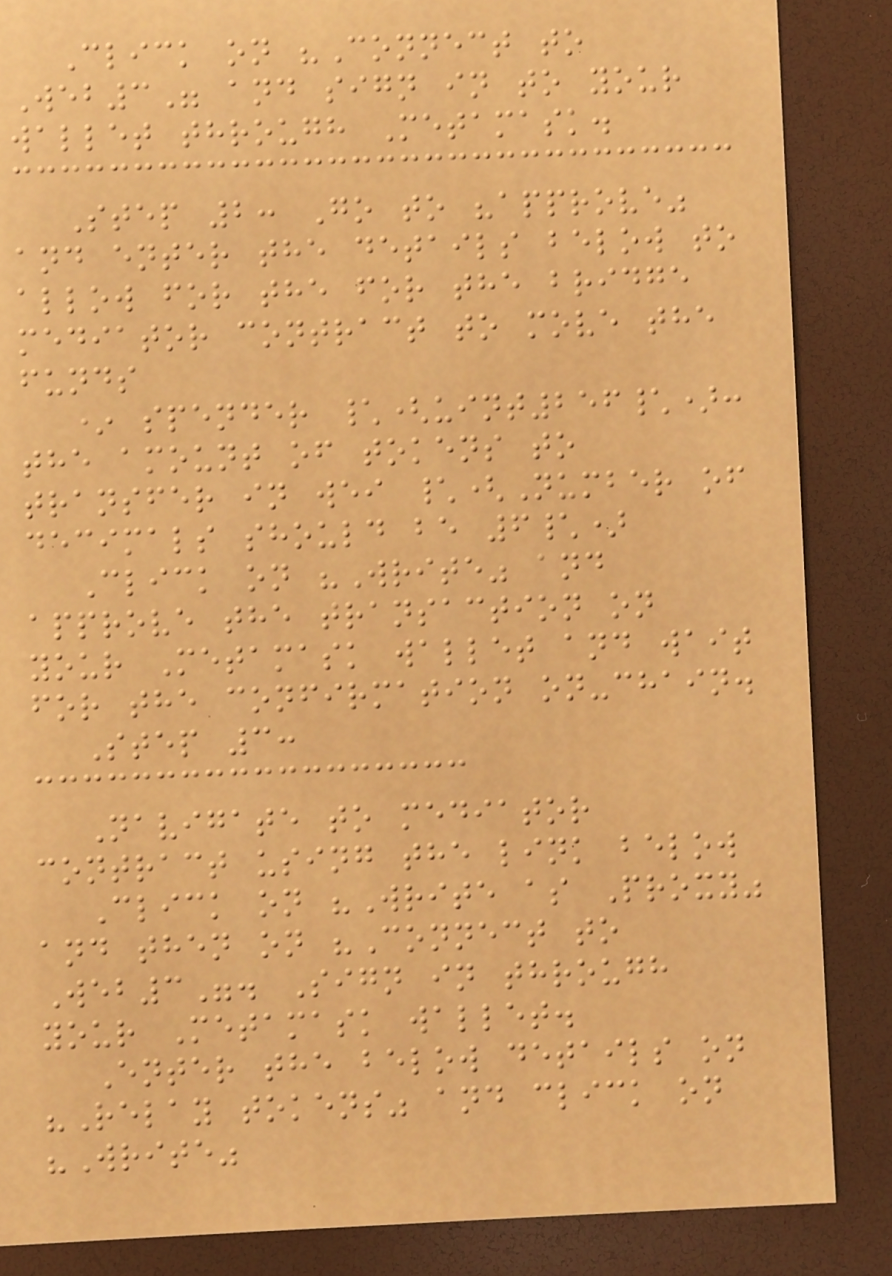Click on "Connect to
Web3" and sign in to your
wallet through Metamask.
Step 2: Go to "approve"
and enter the details below to
allow for the for the bridge
mediator contract to move the
funds
* spender \(uint256\):
the amount of tokens to
transfer in wei \(Number of
decimals should be 6\)
Click on "Write" and
approve the transaction on
your Metamask wallet and wait
for the confirmation on-chain.
Step 3:
Navigate to mediator
contract using the link below
Click on "Write as Proxy"
and then on "Connect to
Web3". Sign in through
your Metamask wallet.
Enter the below details on
"Relay tokens" and click on
"Write"
